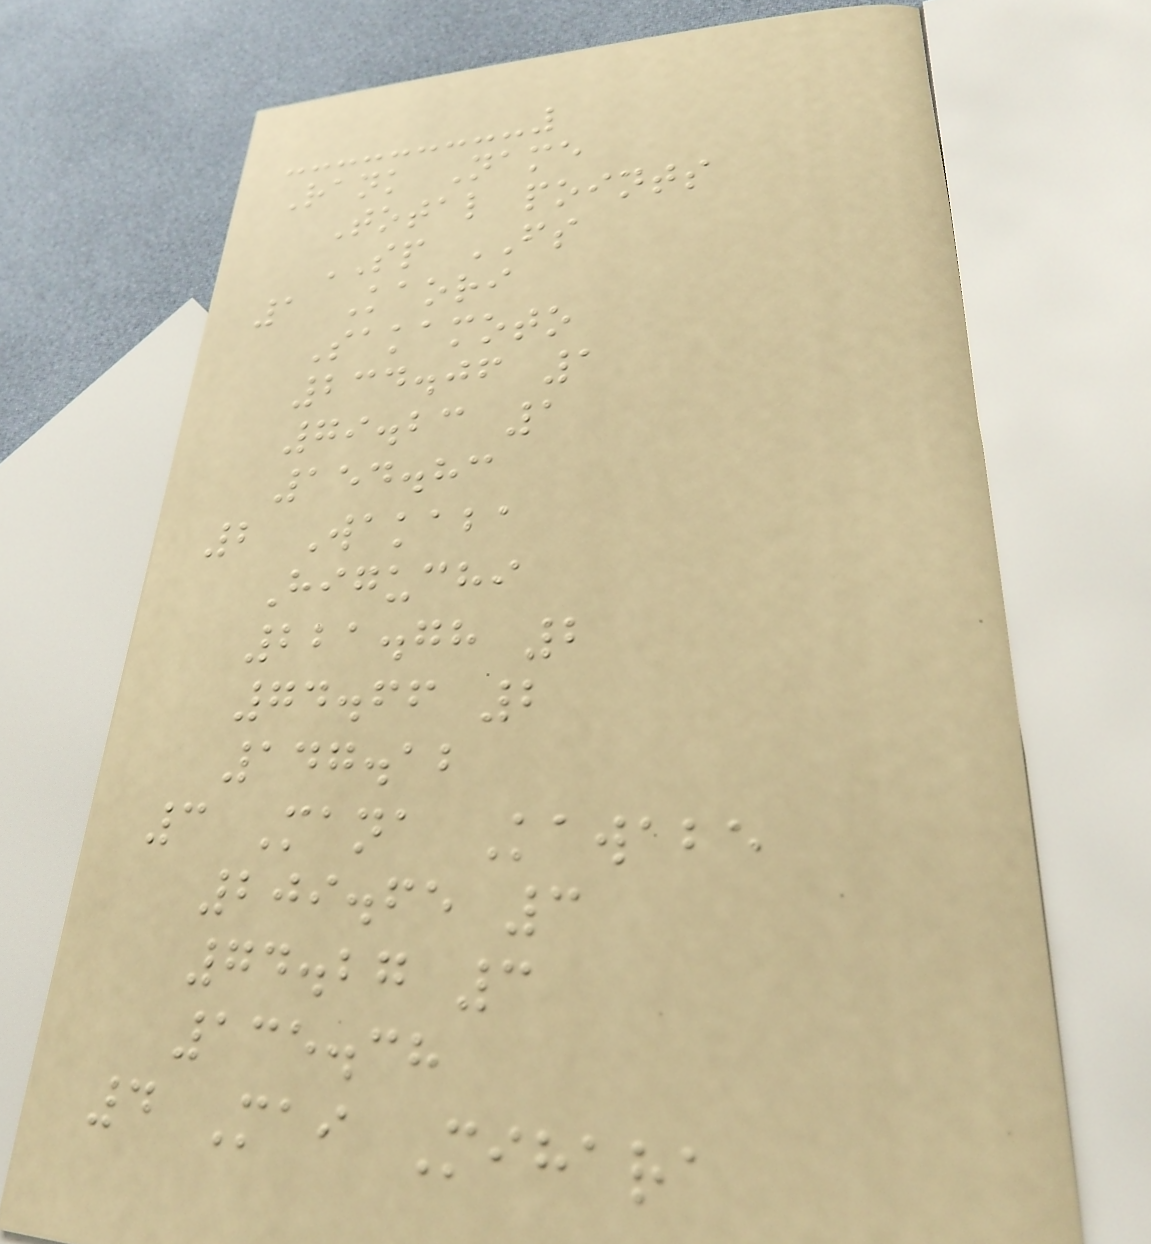Rank Name
Total points
SP FS
1 Kaori
Sakamoto
234.06 1
79.23 1
154.83
2 Wakaba
Higuchi
221.78 2
74.66 2
147.12
3 Mana Kawabe
209.65 3
74.27 3
135.38
4 Mai Mihara
